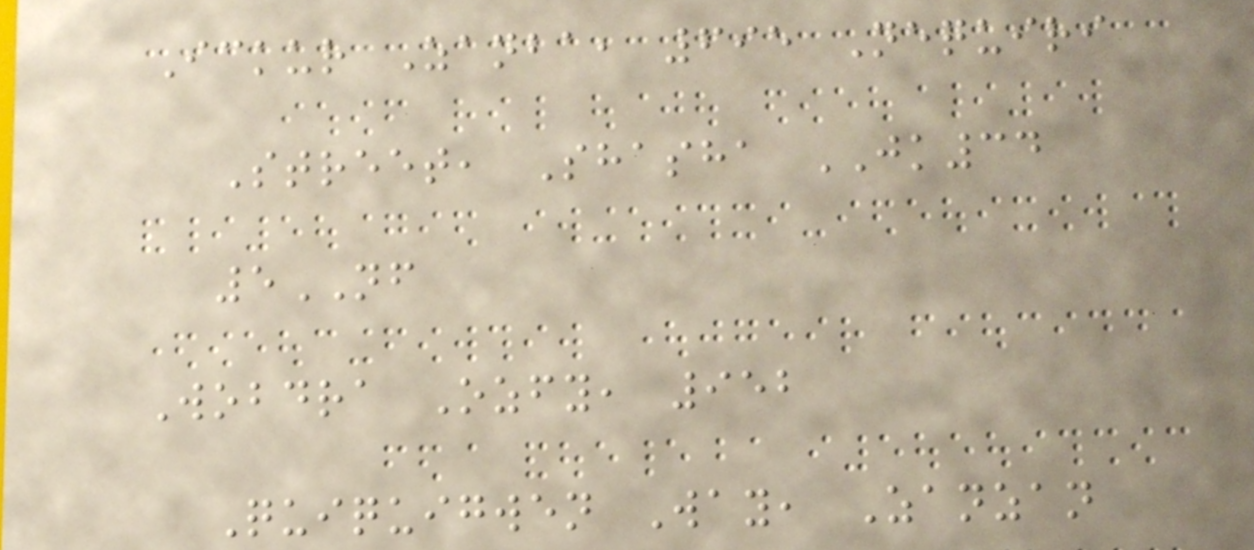Ickur Zanba, 695 Nequiri
Street, Shasha JK34
5NF
Wobdra Ozfy, 952
Quiquigwen Way, Zanzan
